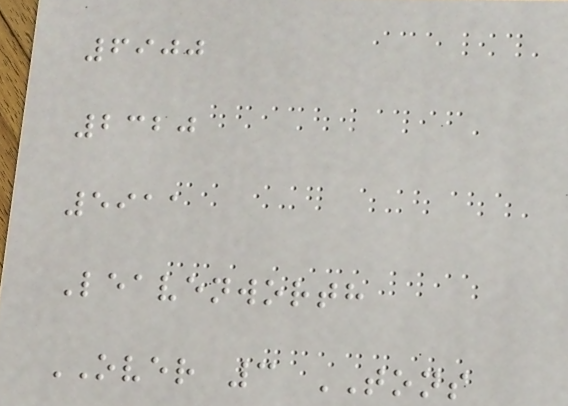6900
2320
5911
Leavenworth
OVER 3 TONS
